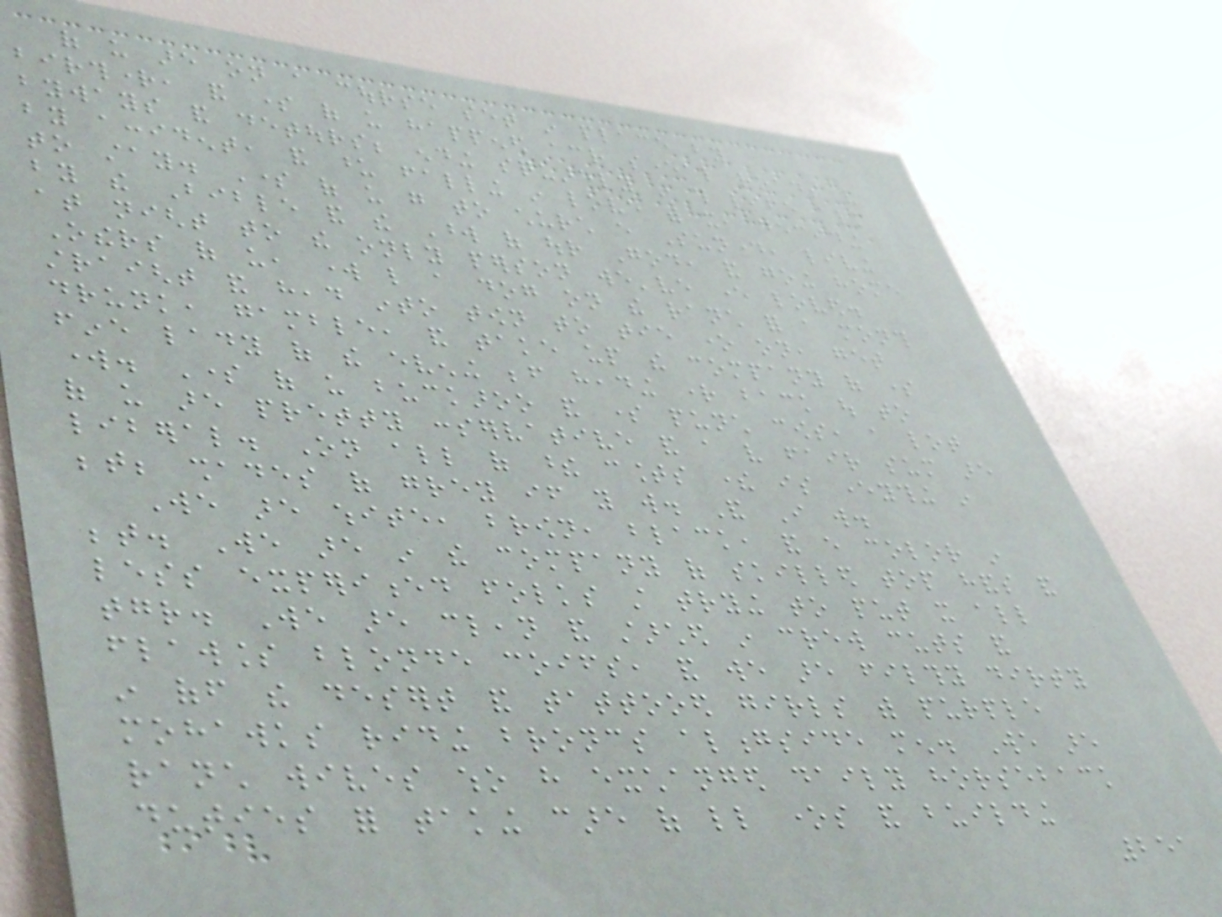of us are on a course set in place by
birthright, and some of us happened across several roads and
byways and detours; ending squarely in this life almost
by accident, and upon falling in love with it, deciding
to stay. Some of us go to church every Sunday, living
by the Bible and the Word of our God, and going home
at night to the only person we've ever loved.
Others of us, work like a dog on the ranch for a month
straight and head into town to tie one on, get
drunk, gamble, and take up the company of some
fine lady of the evening before heading right back out to
work. Some of us buckaroo and some punch cows, a lot
of us are pretty conservative and a very fair sum are
liberal. On all of these counts there is everything in
between; shades of grey if you will. And I will.
We are white, brown, black, and every color in
between. We are in the company of skilled top hands and
less experienced folks still trying to put it all
together. We are clean and starched in crew cuts and
flawless blonde coifs, and we are filthy dirty
in off the desert and tattooed girls with purple
mohawks riding broncs alongside men. We are
ranch wives who have exchanged daily horseback
duties for taking care of little ones and building
251
